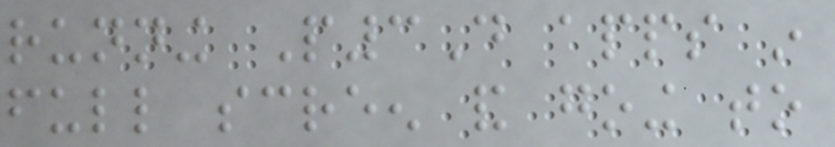running P3D apps in
full screen and going to
